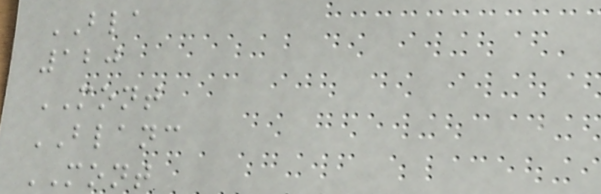BLA
120
MONT
BLANC
MONT
